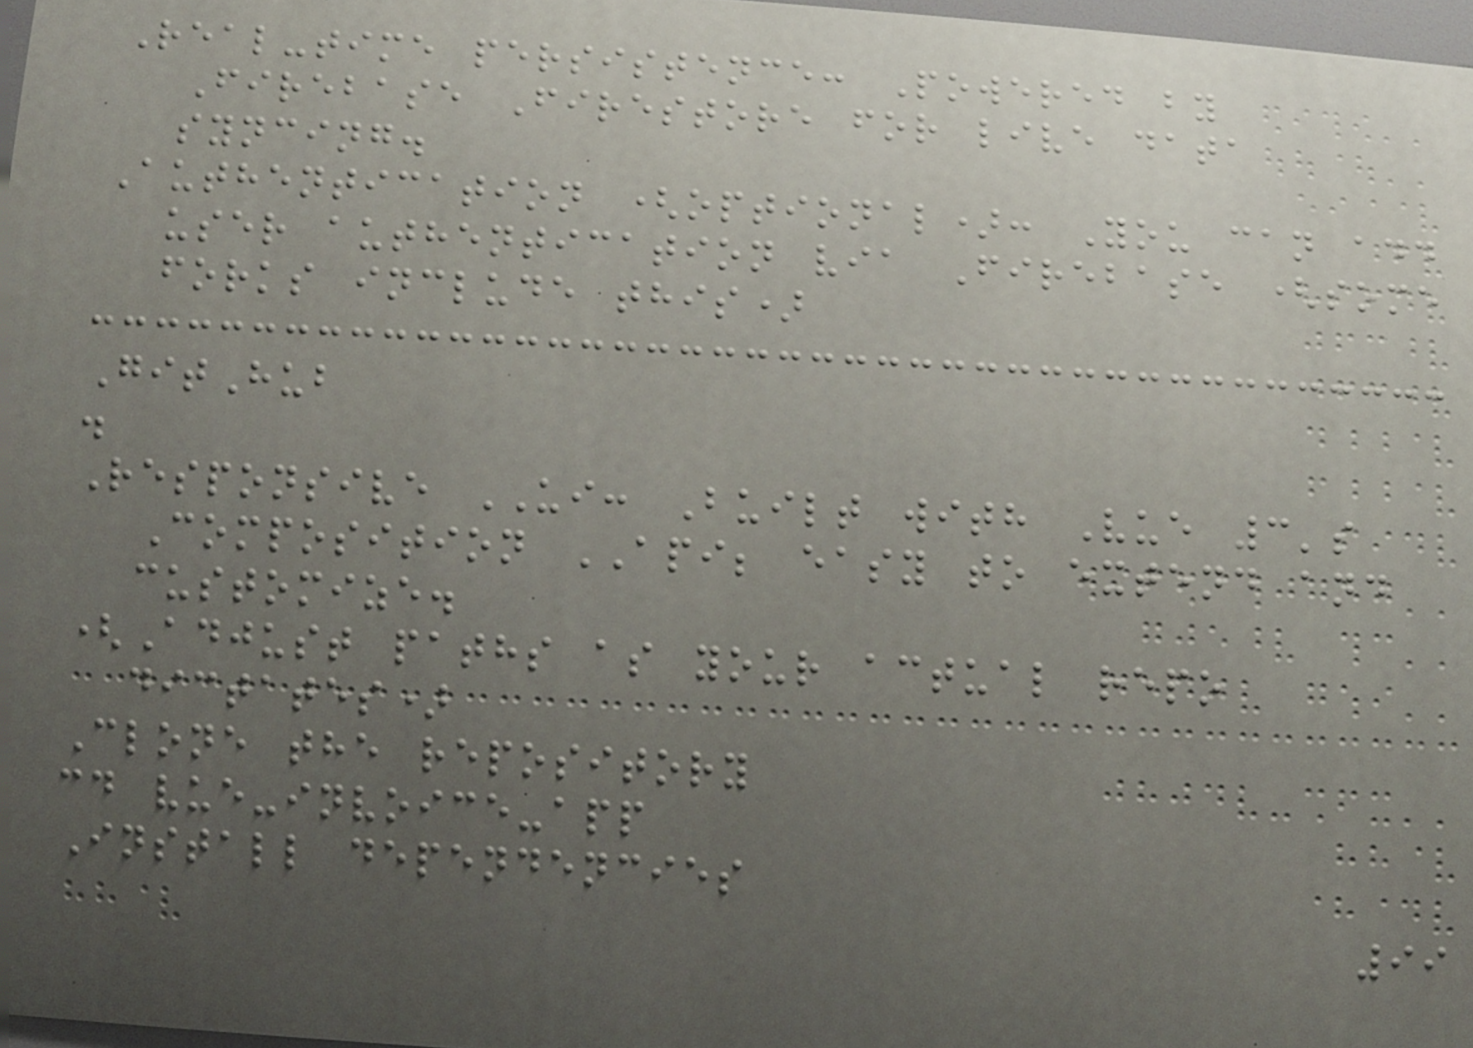Real-time persistence: Powered by
Firebase Firestore for live data
syncing.
Authentication (optional): You can add
user authentication via Firebase (some
forks include this)
GitHub
.
Responsive UI: Built with Vue 3's
Composition API; easy to extend and
customize.
(Adjust paths as your actual repo
dictates)
Clone the repository
cd vue-invoice-app
Install dependencies
99
